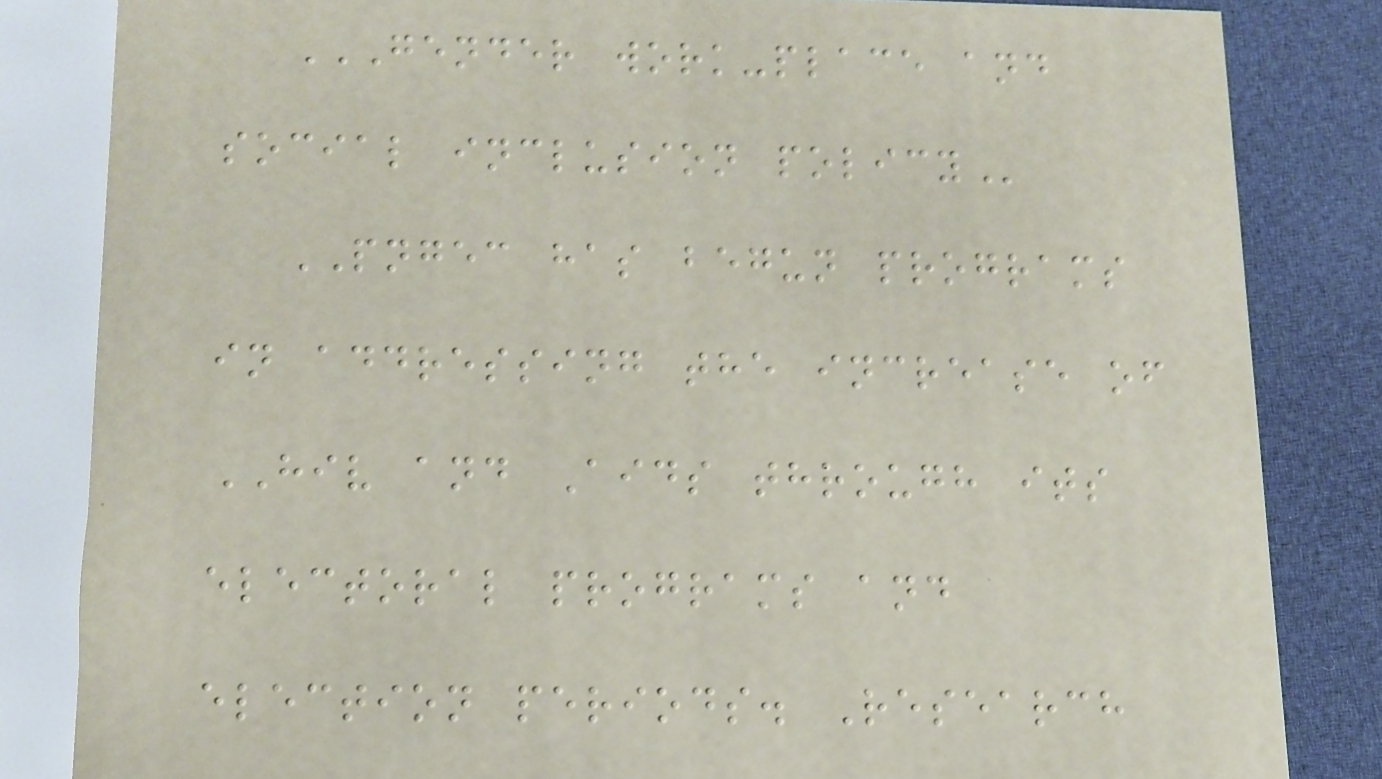GENDER WORK-PLACE AND
SOCIAL INCLUSION POLICY
PNGEC has begun programs
in addressing the increase of
HIV and Aids through its
electoral programs and
election periods. Research
